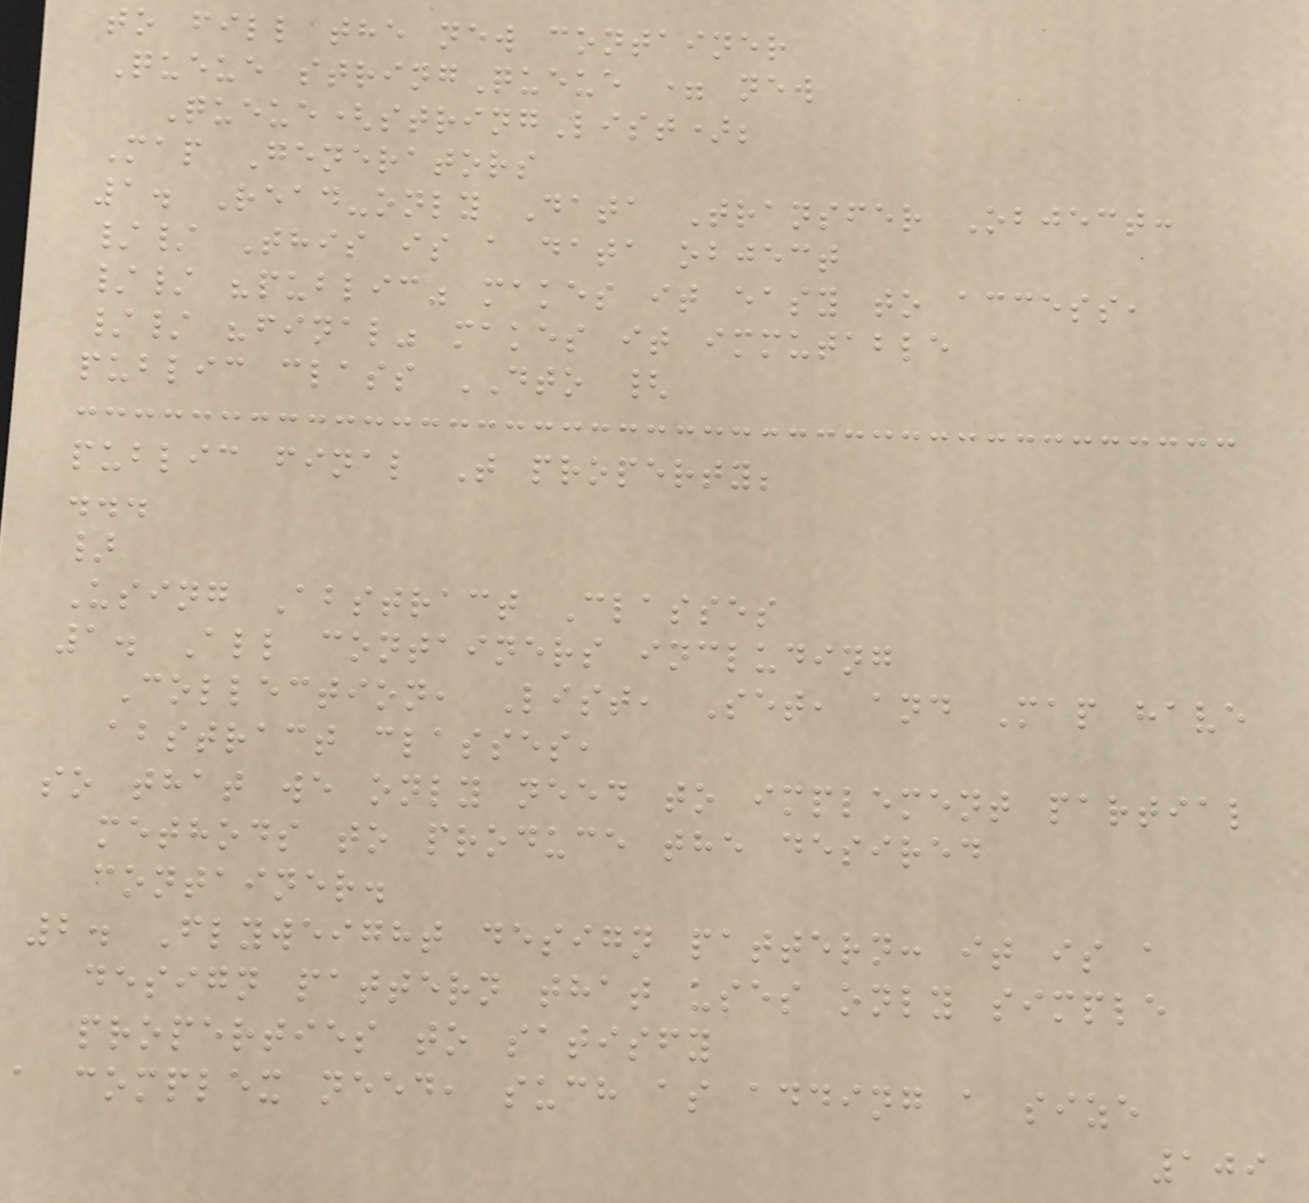to fill the new container
Queue stringQueue = new
Queue(stringList);
Map Generators
1. Read-only Data Transfer Object:
// This is a data object
// "public" makes it easy to access,
// "final" makes it immutable
public class DTO {
public final T property;
...
}
Using Abstract Classes
1. All containers including
Collection, List, Set, and Map have
abstract classes,
so that we only need to implement partial
methods to produce the desired
container.
2. Flyweight design pattern: it is a
design pattern that uses only simple
properties to satisfy
a complex need, such as adding a size
109
